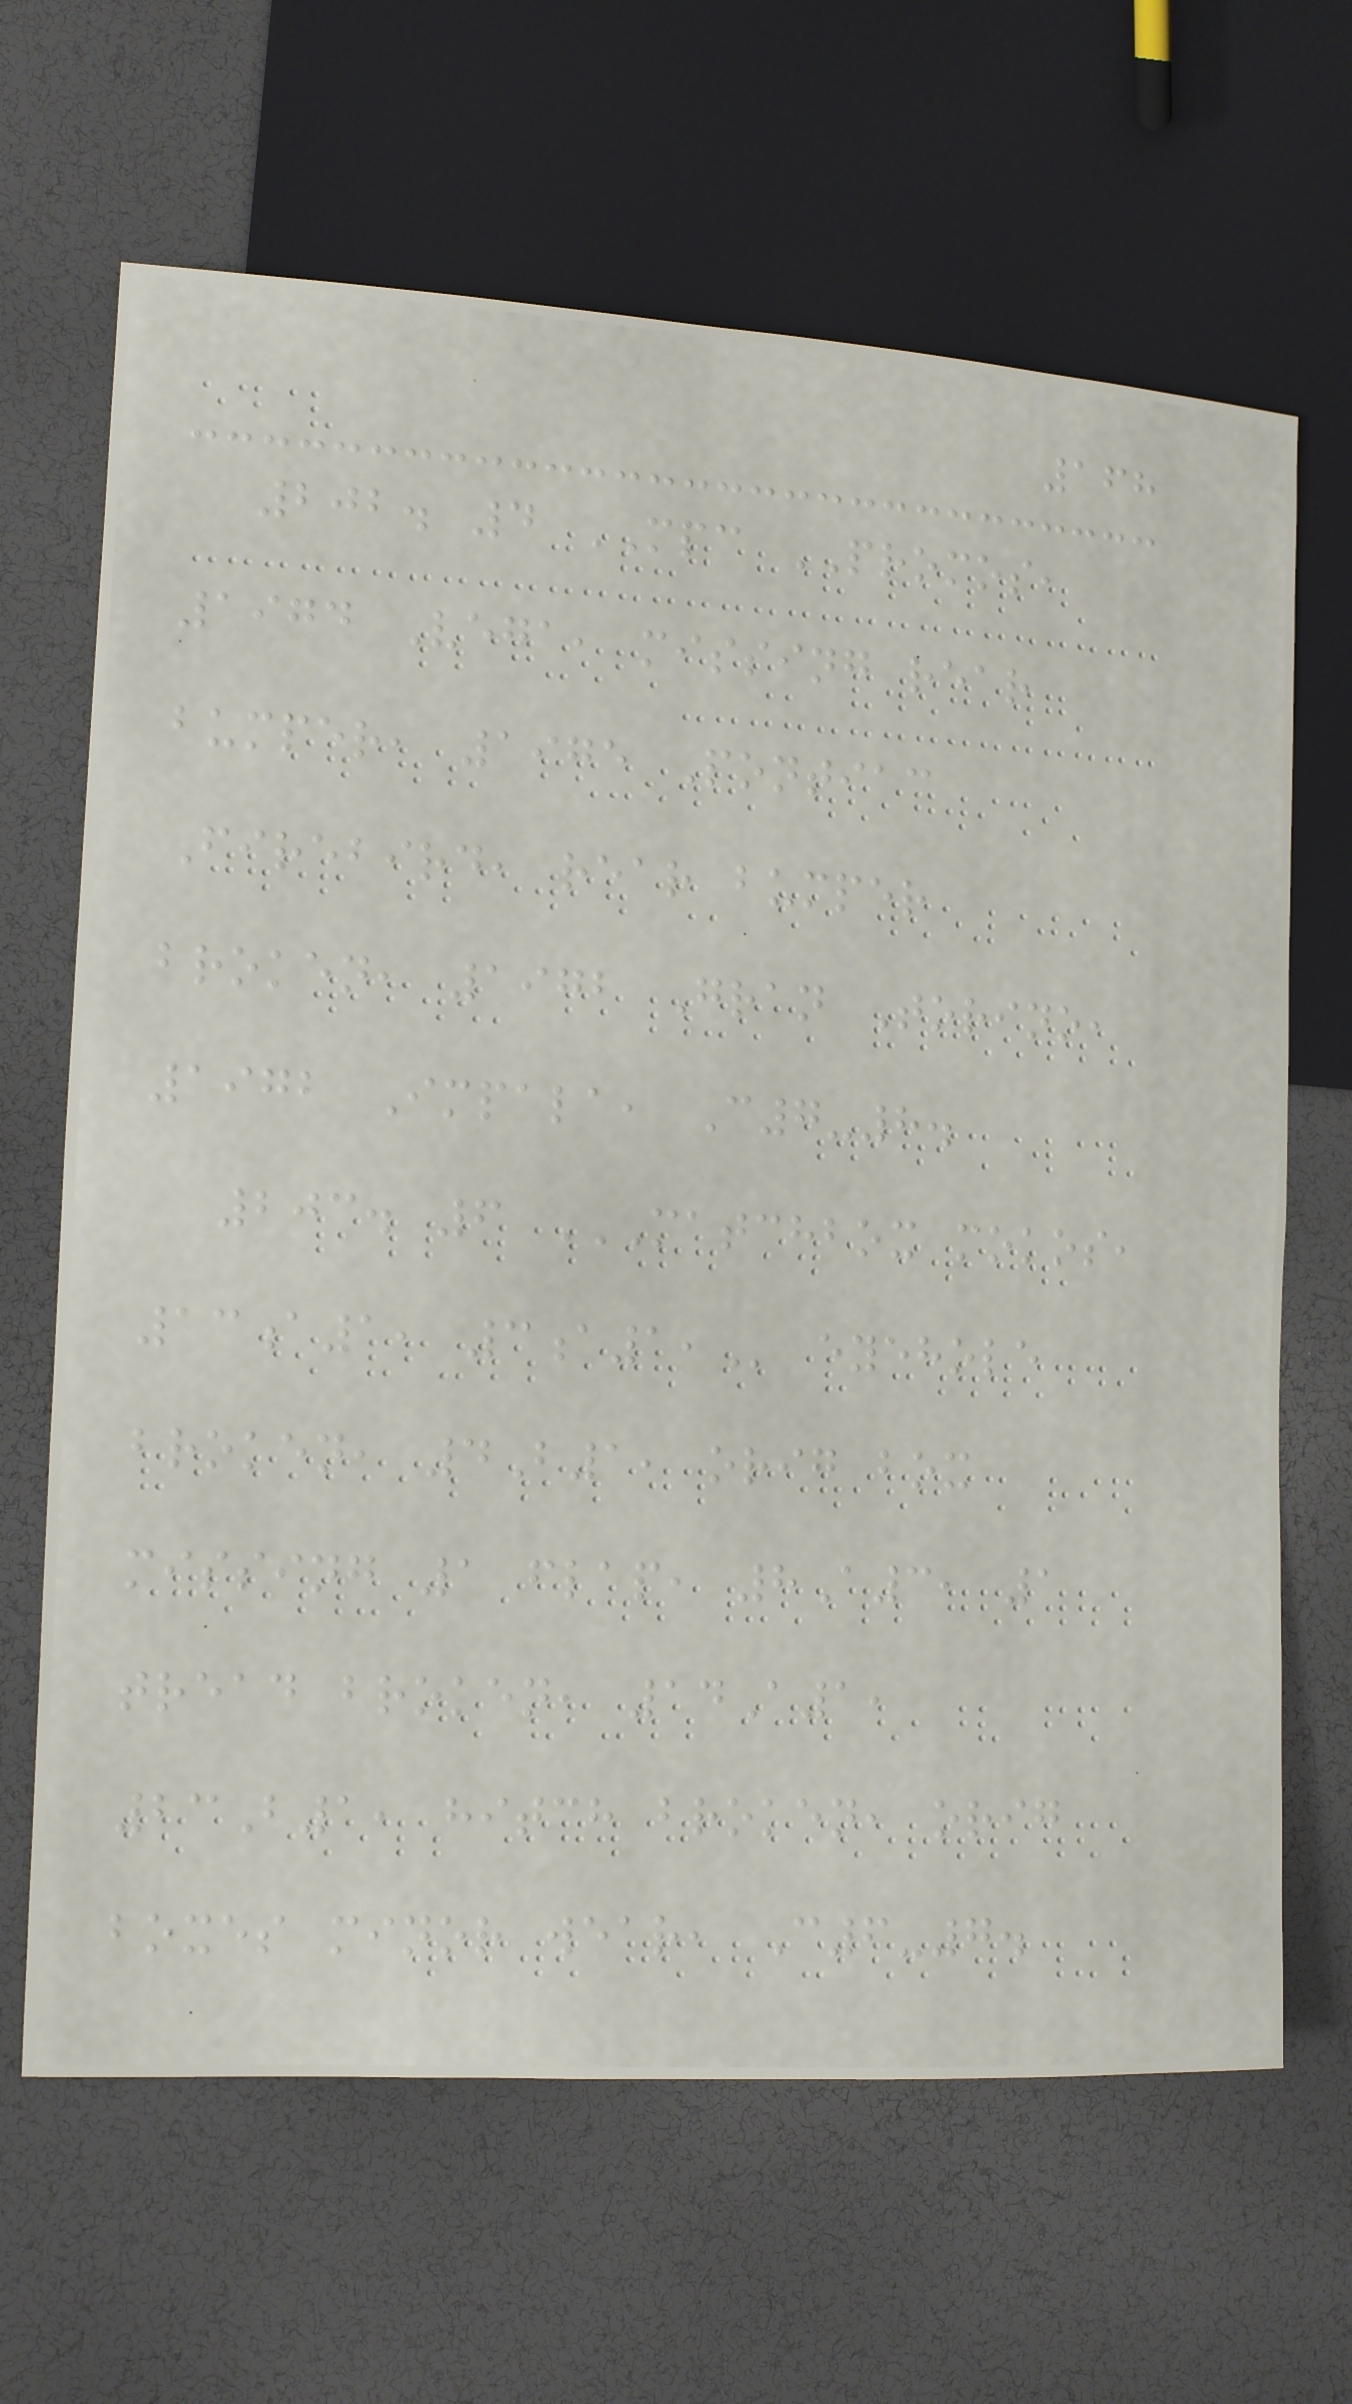168
202. 4 MPC PROMOS,
1974 Vega, missing rear
bumper, 1975 Pontiac
Firebird, rear bumper
broken, 1972 Gran Torino,
1972 Impala, C7-8.
203. 6 MATCHBOX MOKOS,
13A1, 3A1, eyehole
broken, 4B1, orig box
missing 1 flap, 8A3, 1
tread broken, 14A1,
23B1, hitch broken, orig
boxes minor wear, C6-7.
